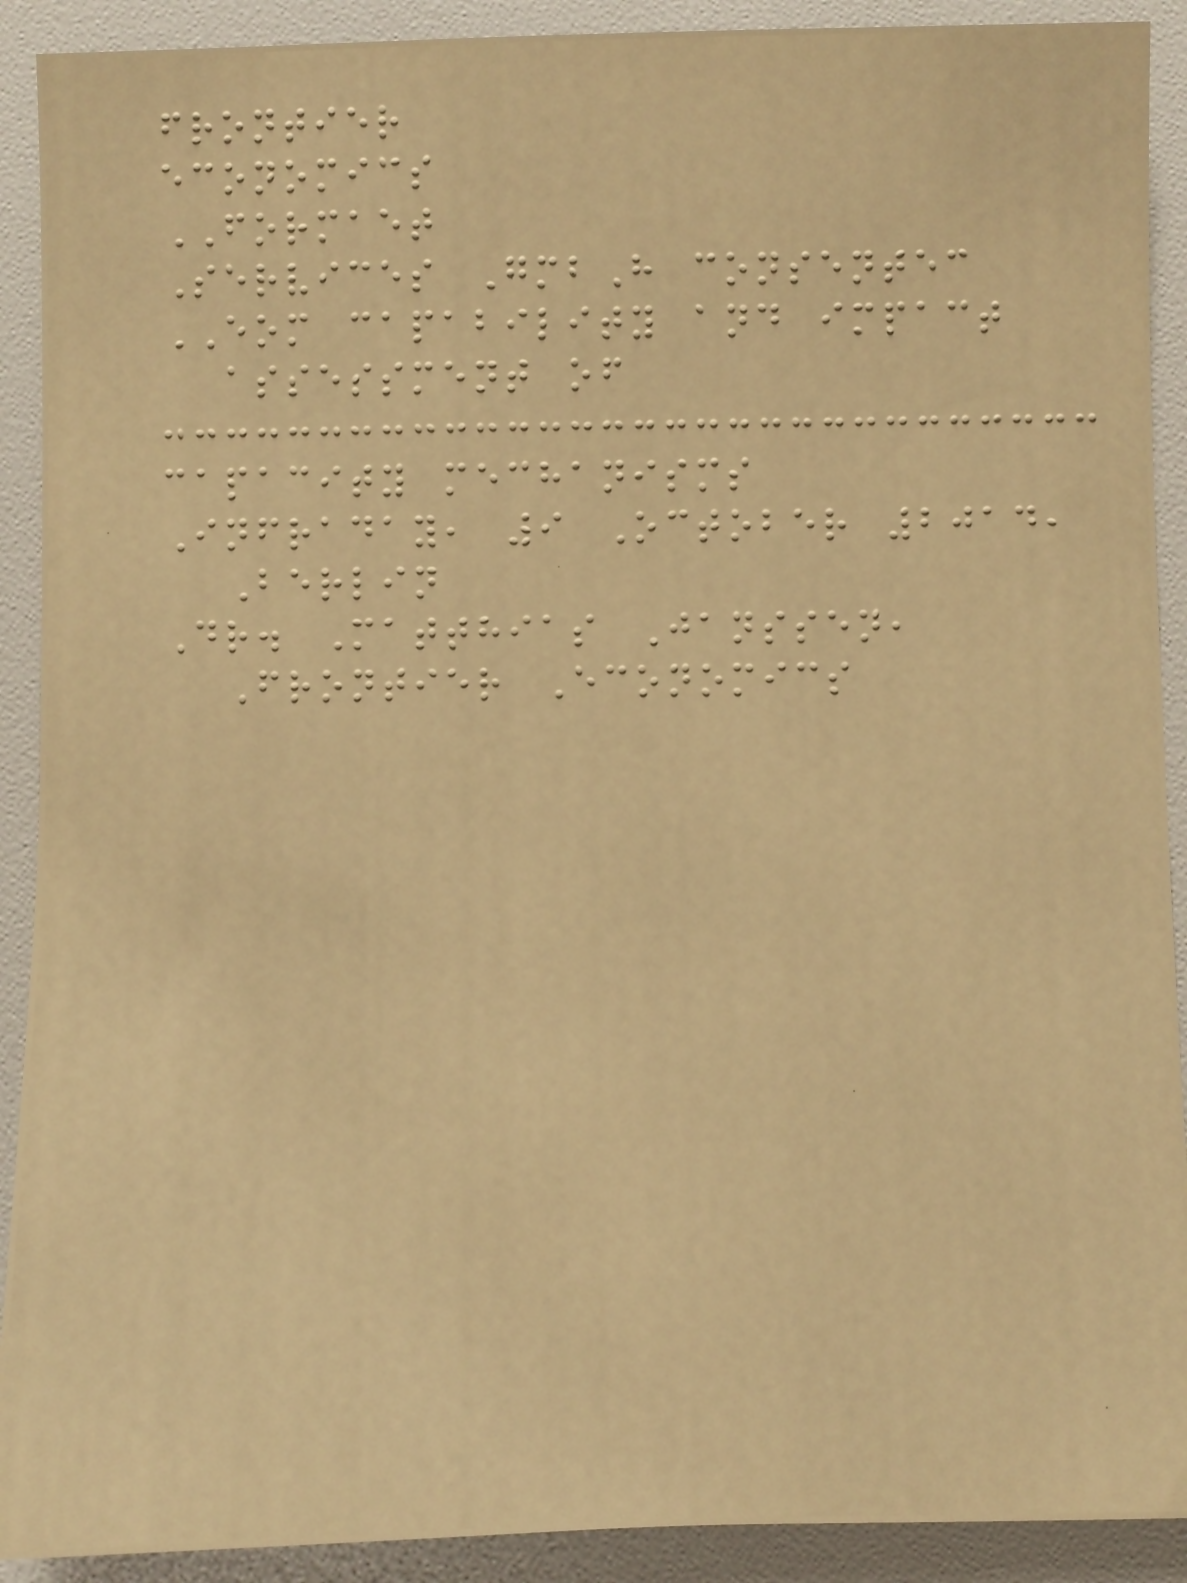frontier
economics
FORMAET
Services GmbH consentec
EOM capability and impact
assessment of
capacity mechanisms
Infraday, 9 October 2014,
Berlin
Dr. Matthias Janssen,
Frontier Economics
